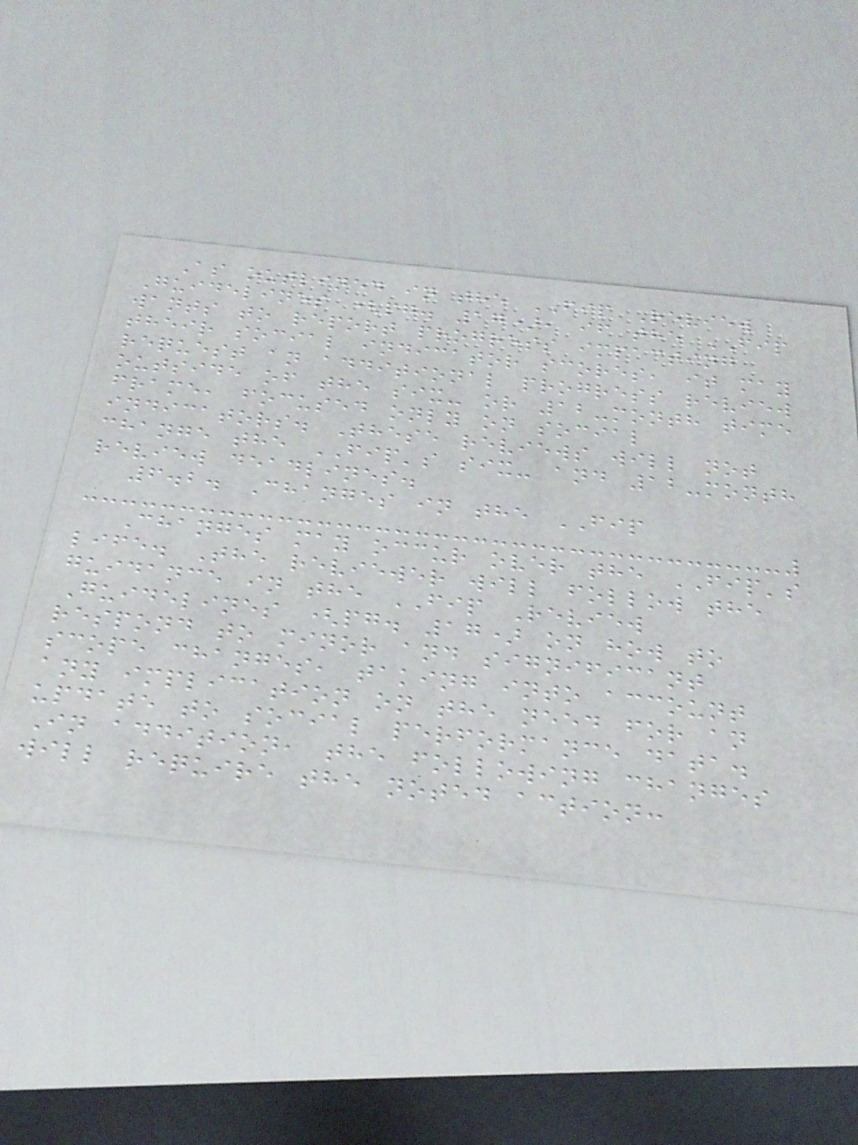As outlined in the FIP Review
Guidelines (pg. 17), if the FIP
wants to report progress impacting
their social indicator scores, it may
request an additional progress review
outside of the six- or 12-month time
frame, focused only on social
indicators. These reviews will not
change the FIP's six- and 12-month
review deadlines.
6.2. Changes in the FIP
Changes may occur over the FIP's
life. The reviewer will follow the
guidance in the FIP Review
Guidelines (pg. 17) on how to
respond to minor and significant
scope changes, taking into account
any implication on the need for an
update to social performance data.
In addition, the following changes
will require the noted action:
